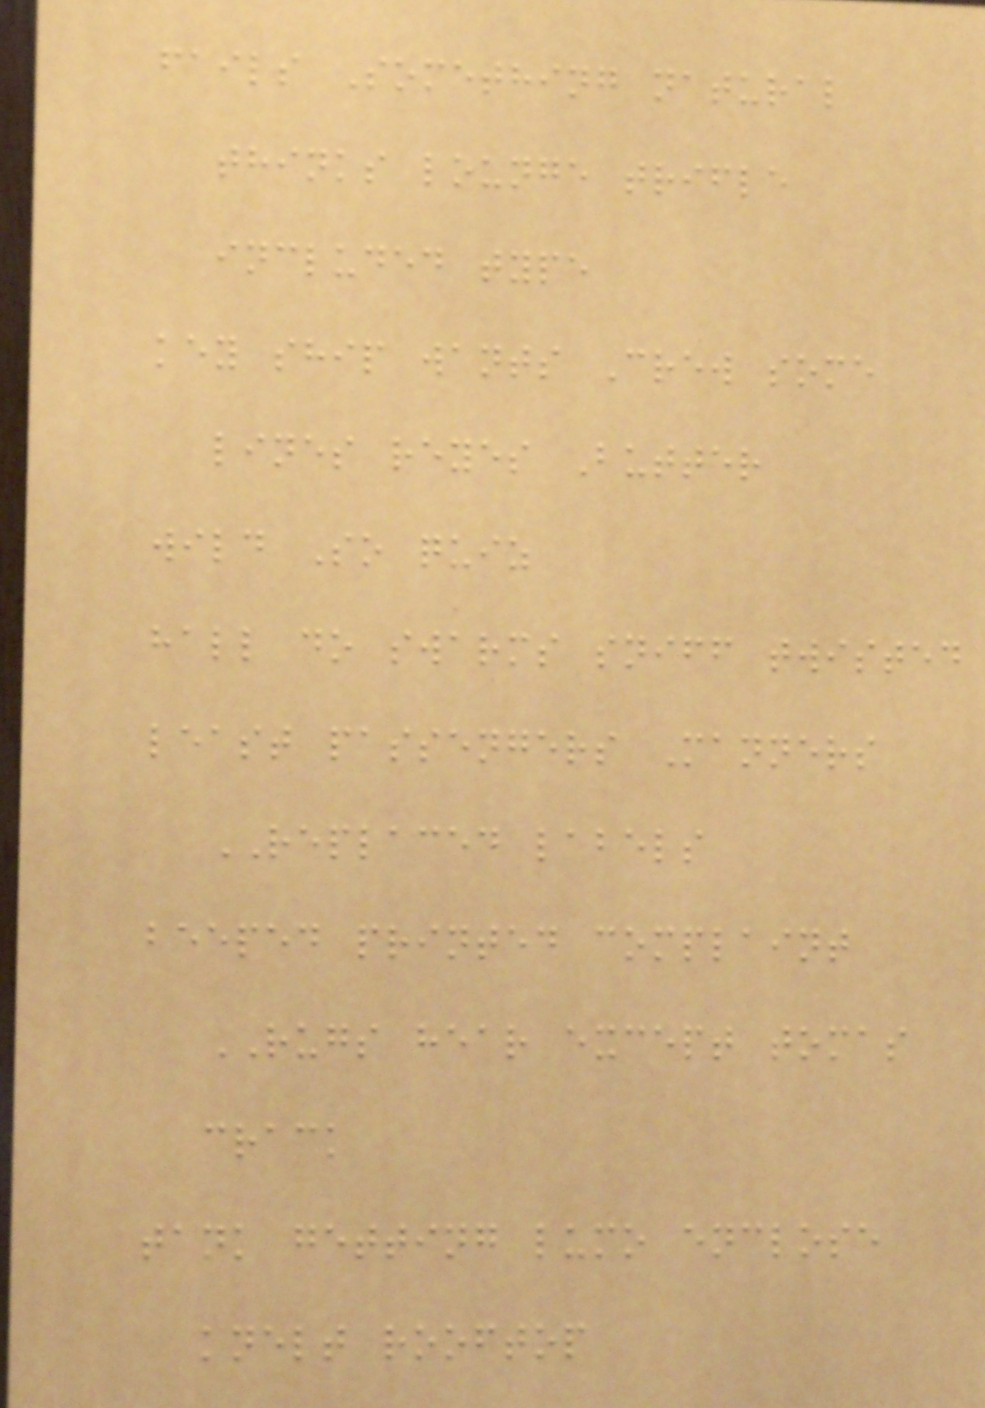fails Something natural
thinks lounge trifle
included type
key ship wants Crew some
lines reyes Butter
wild So quiz
hall do swarms sniff twisted
least passengers Manners
REPLACED labels
beeped printed complaint
RUGS hear except tomas
crack
tank getting lumo enclose
knelt rooftop
